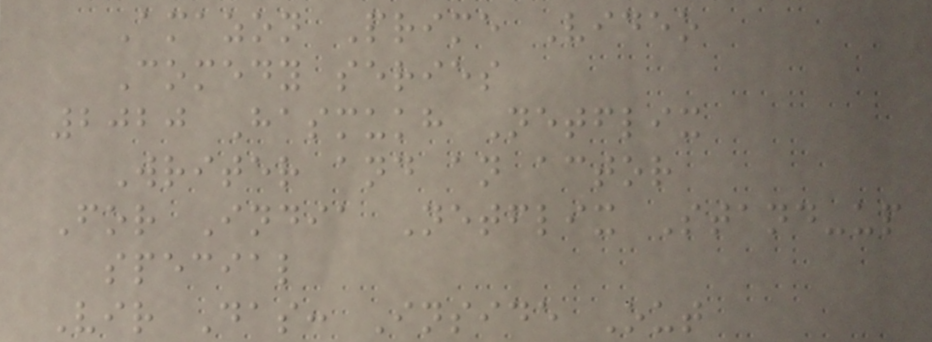Amazon Prime Video
Comedy series
2020 Hasmukh Netflix
Writer and an actor
For India Netflix Stand-up
special
Vir Das: Inside Out
